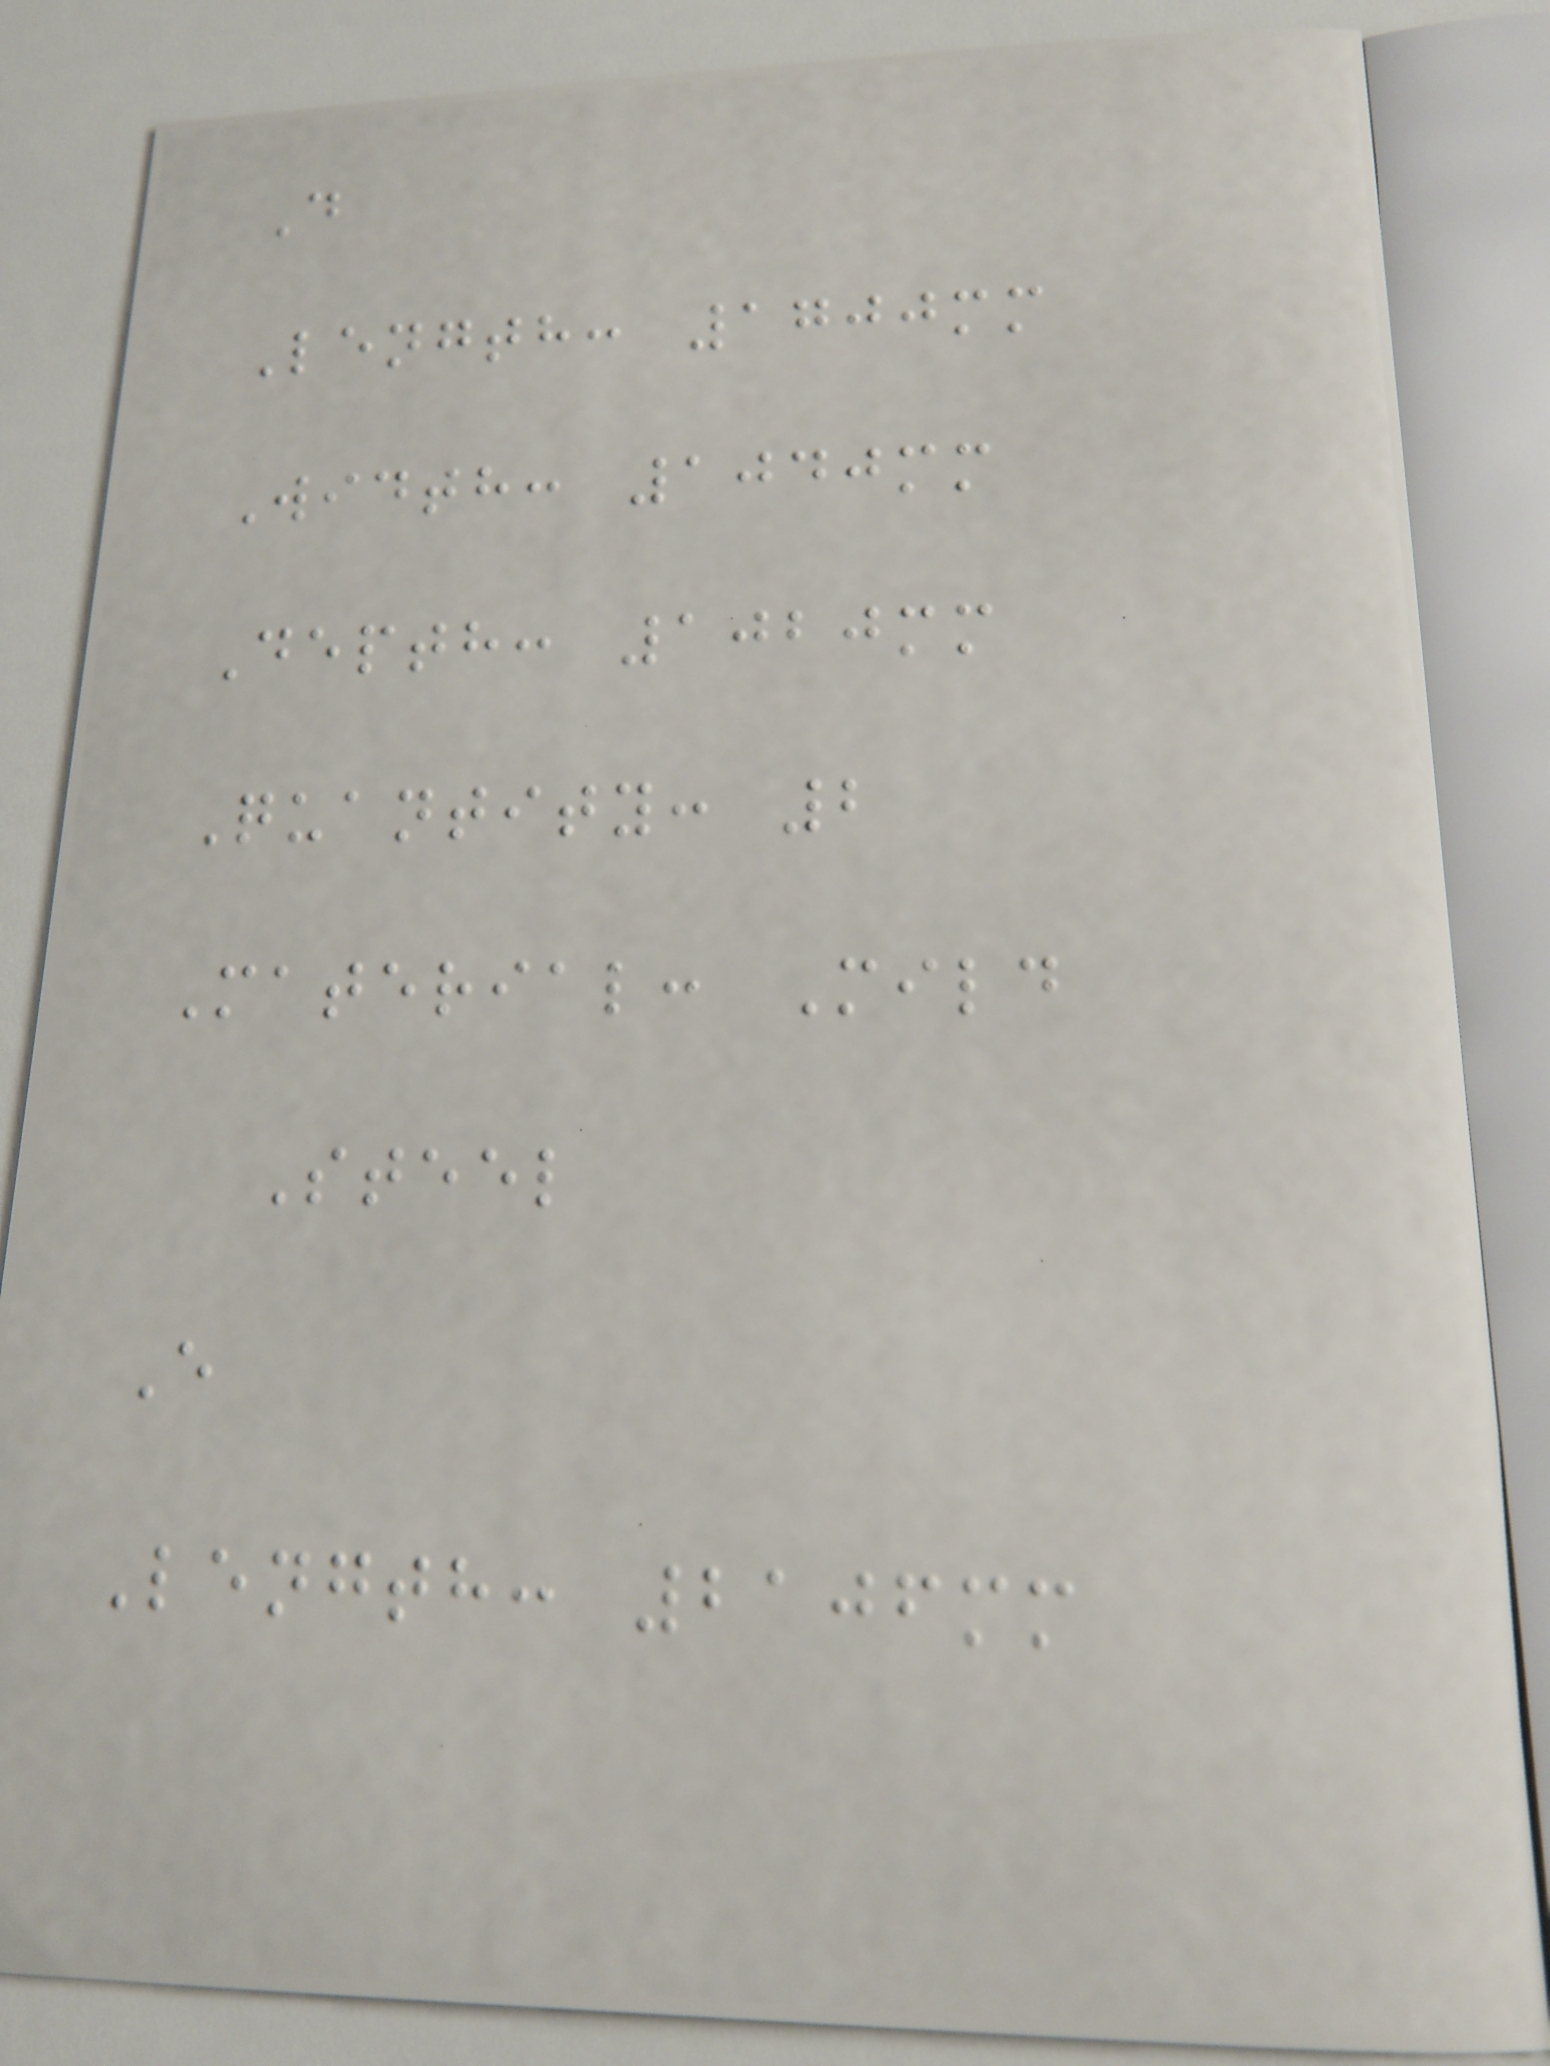D
Length: 1700mm
Width: 1040mm
Depth: 1020mm
Quantity: 2
Material: Mild
Steel
E
Length: 2106mm
